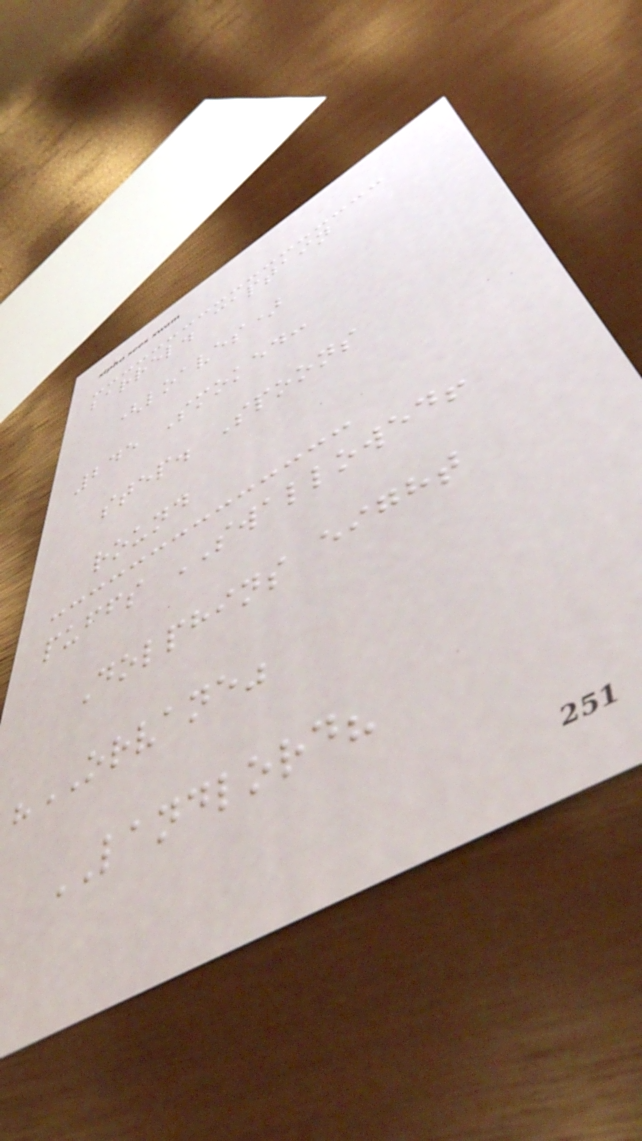barrel. captain
(loaves)
245 Smoked:
step. Spoons
round
puffs SWALLOWED!
Dolphins eight
"ORVANE"
LANDLORD?
